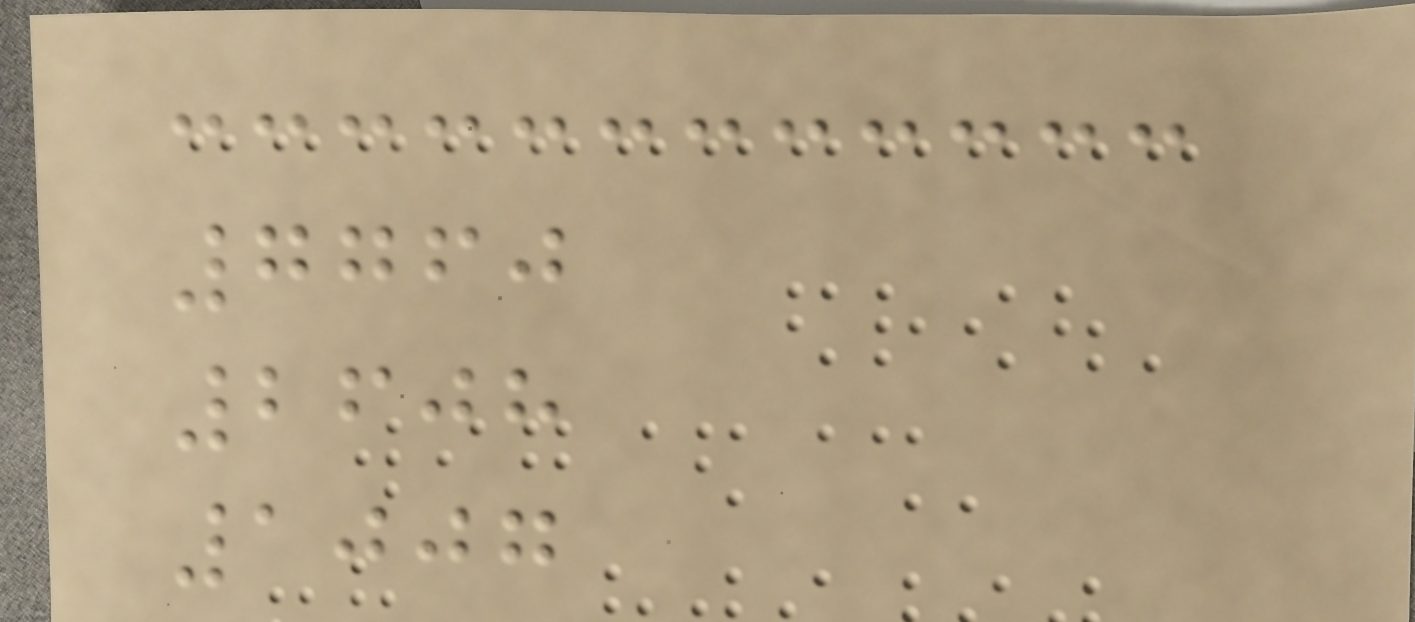7760
2608
1007
